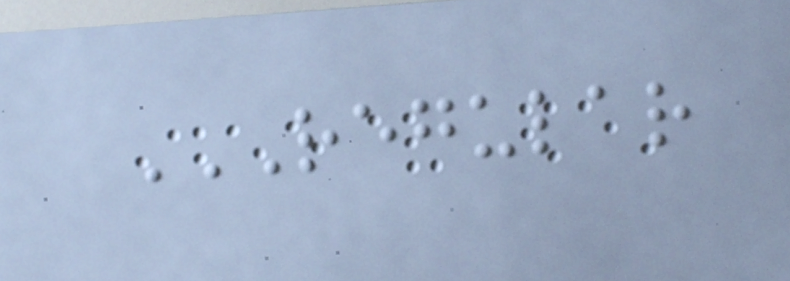REGULAR
